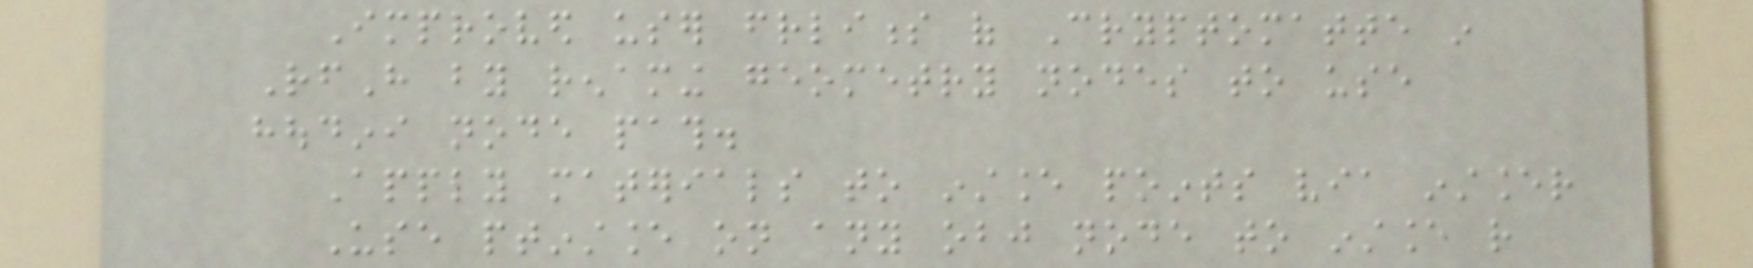Improved user friendliness of Cryptomatte in
RfH by renaming geometry nodes to use
houdini node path.
Apply materials to instance points via instancer
Use ptinstance on any obj node to instance rather
